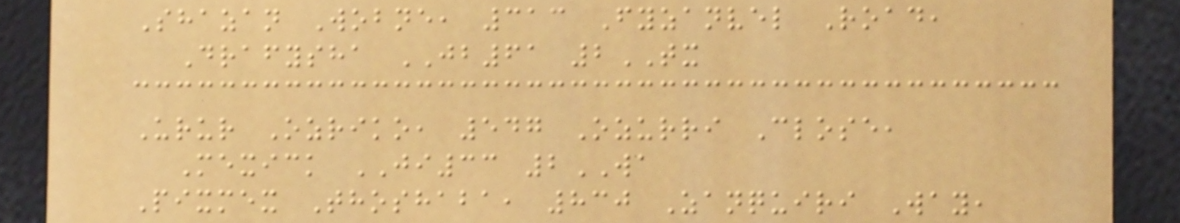Shazan Wobne, 313 Fyzanvel Road,
Drafysha JB61 2TX
Urur Ozriko, 547 Ozurri Close,
Mexick JI33 2WA
Pixmex Thoshaba, 830 Zanquiri Way,
